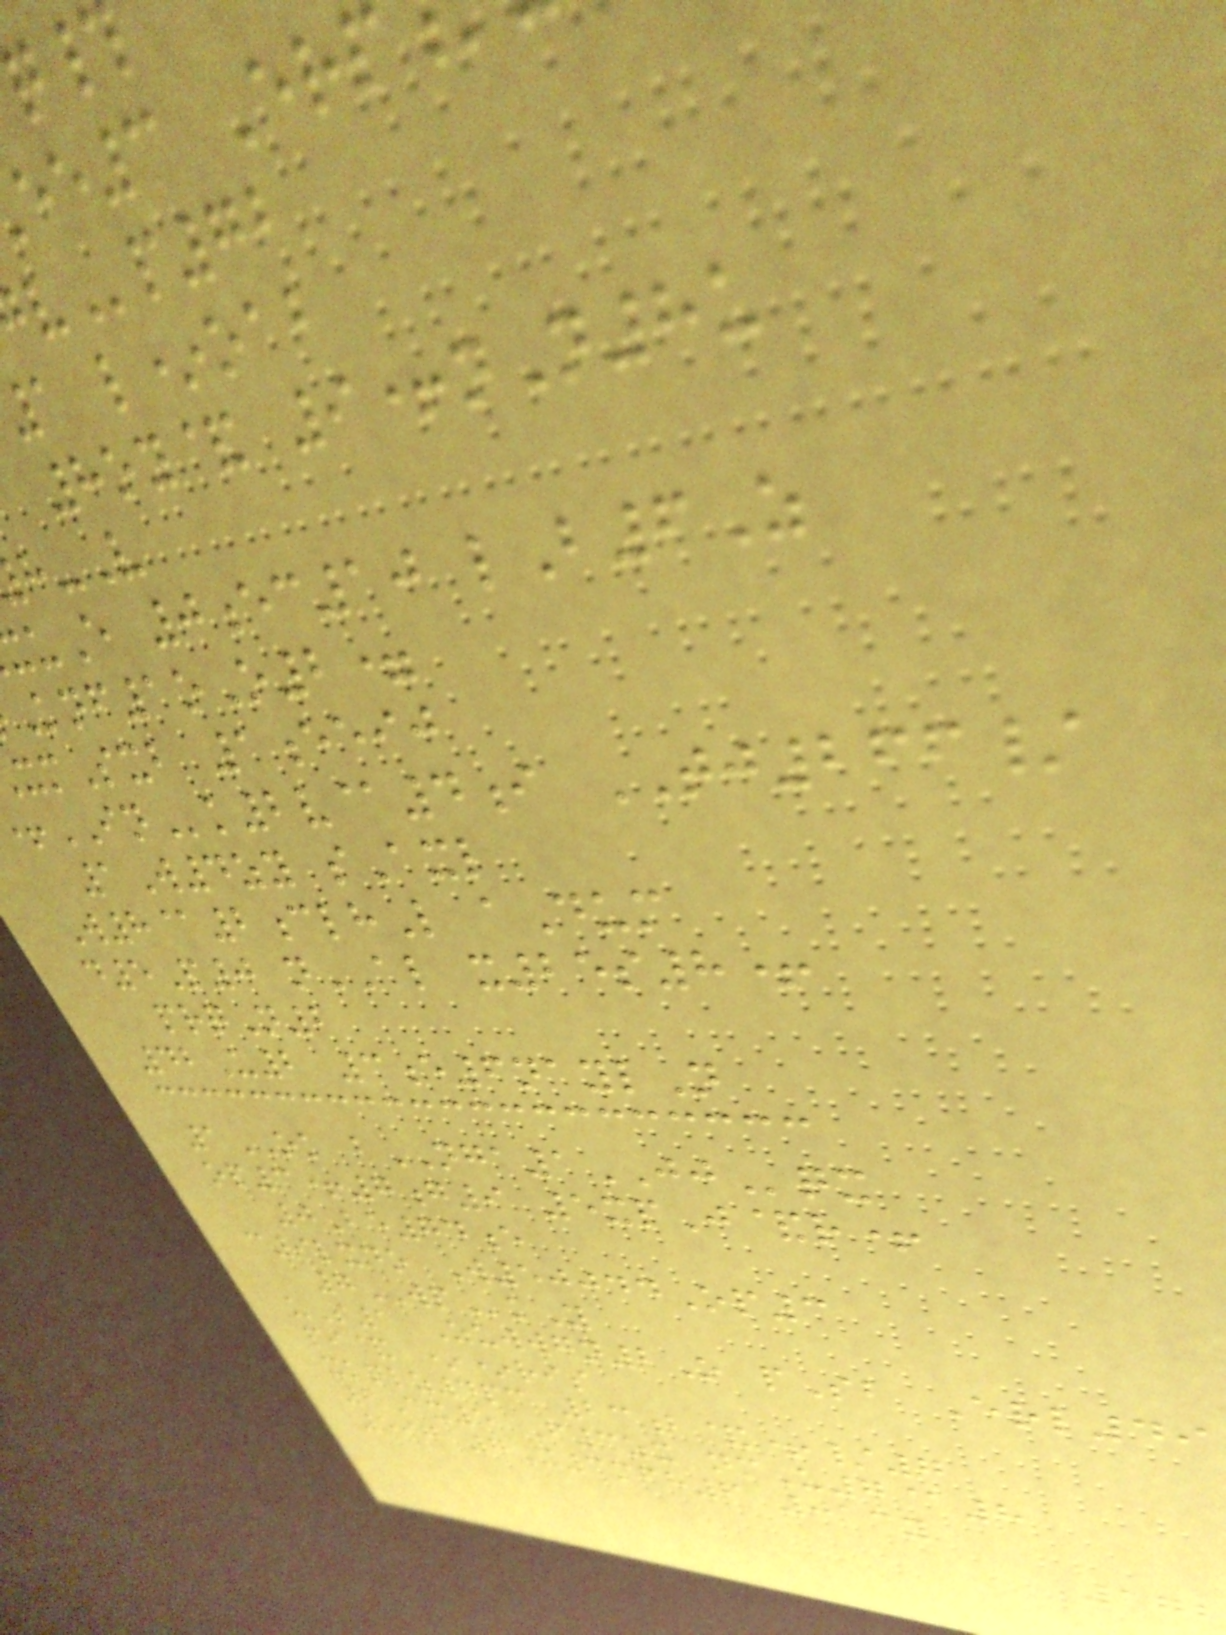ee3 Erp
p72
a l*oab
8oy& 9+nN8u
uE 0ec10 lB6Z
Knf1oO2=
mSxb 1eeij
INk2v@4i TJ266/
1W4zy sAxl
W8@2clhL aDum
d5P0 nAL x25s8+
prqN2
42U2 3e6naylN
1OK bNGA1JJqx
op3+7g9 5xpJ&r+
0Be74e
c9lxdo W50044Op3
7WPkY
uS1 Zuwwgn2O pSb Erl49
pi& **ris
xkqlz4pc 23b&+/7
2Cx5 F3zx nmU7@8
597 7X3mfh6 013y
